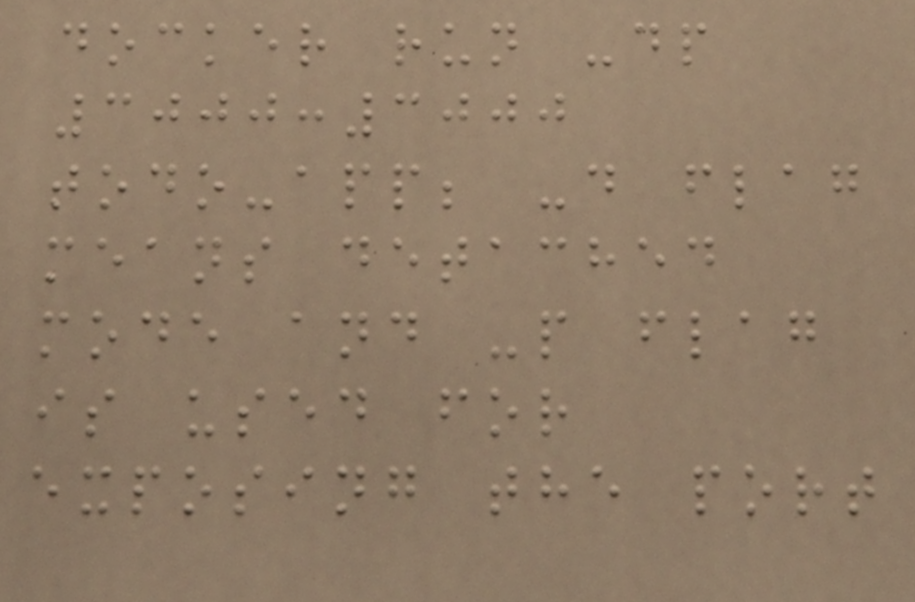docker run -dp
3000:3000
todo-app; -d flag
means detached
mode and -p flag
is used for
exposing the port
